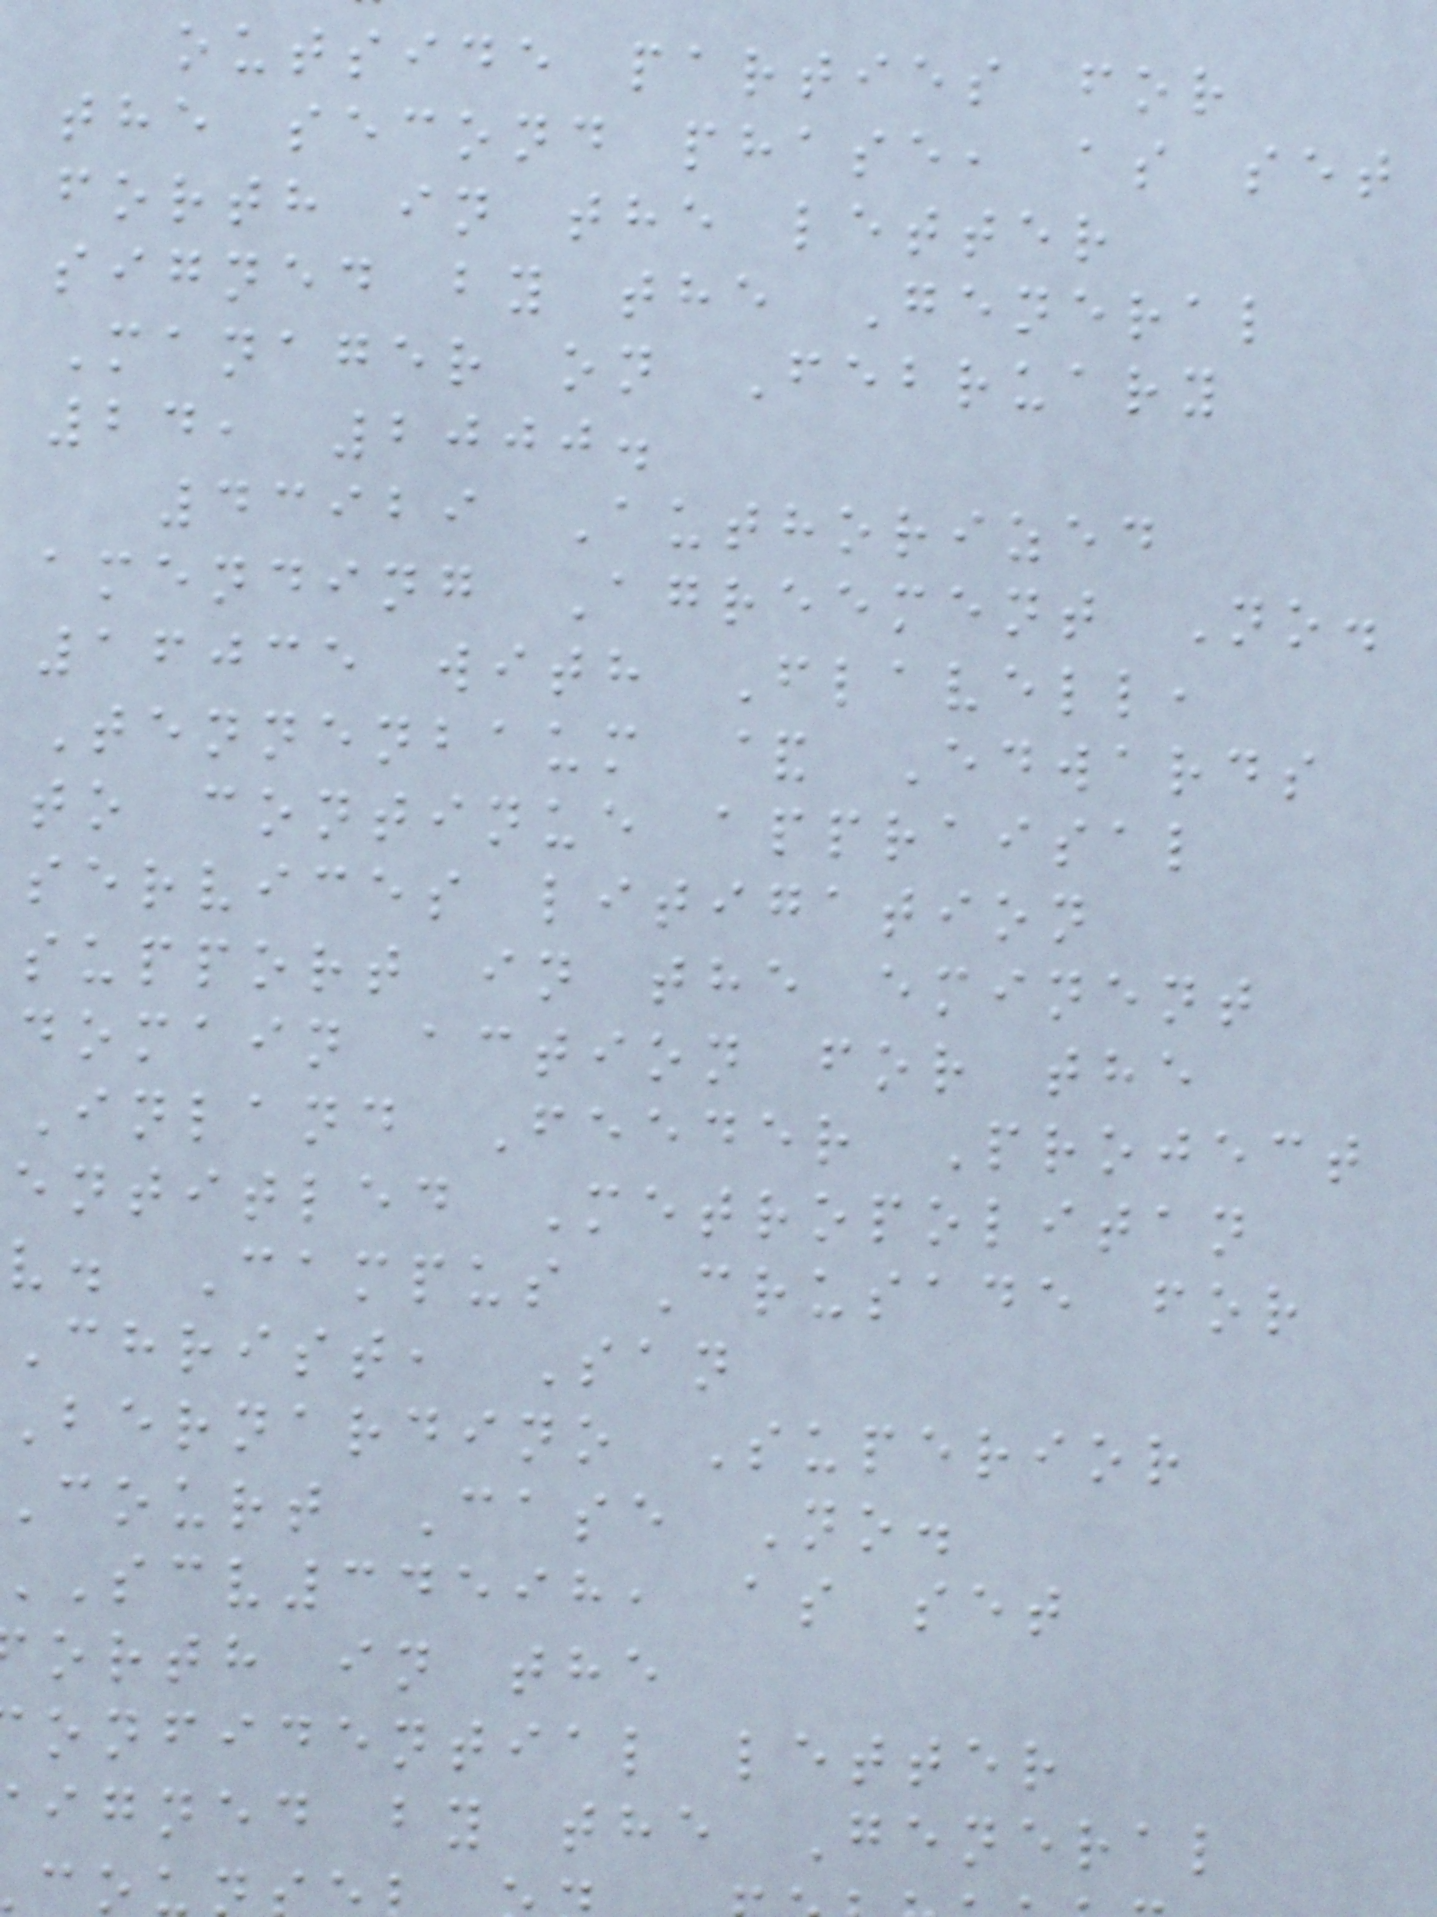outside parties for
the second phase, as set
forth in the letter
signed by the General
Manager on February
24, 2000.
43929 Authorized
amending Agreement No.
16035 with Flavell,
Tennenbaum & Edwards
to continue appraisal
services litigation
support in the eminent
domain action for the
Inland Feeder Project
entitled Metropolitan
v. Campus Crusade for
Christ, San
Bernardino Superior
court Case No.
scv34598, as set
orth in the
onfidential letter
igned by the General
